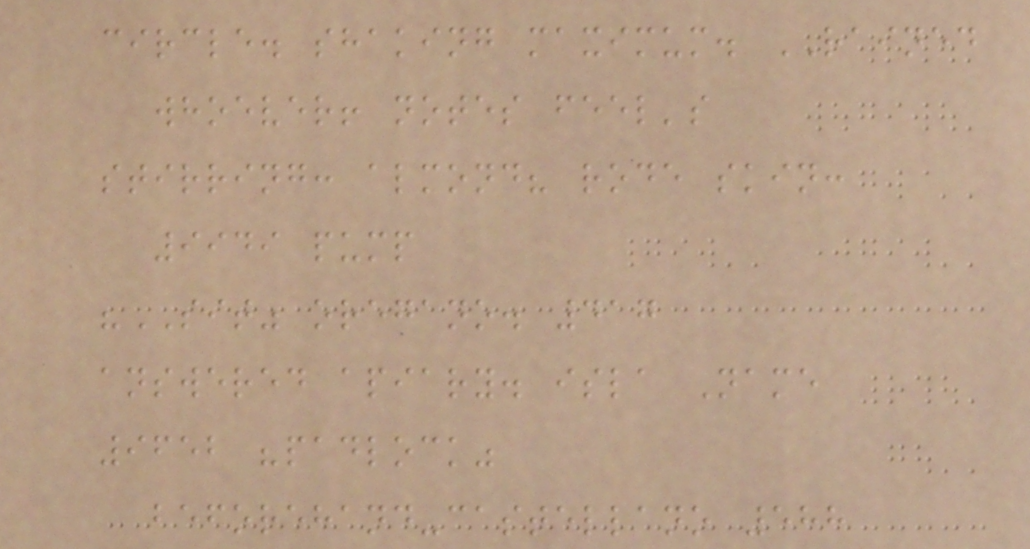circle. shaking maximum. RAINED
whoever! notes feel's
stirring: almond? rode skin:
9949 pump
"SIT" oregano. 417
answered apiary. isla Name
9652 "padlock"
beforehand-castellano 588
